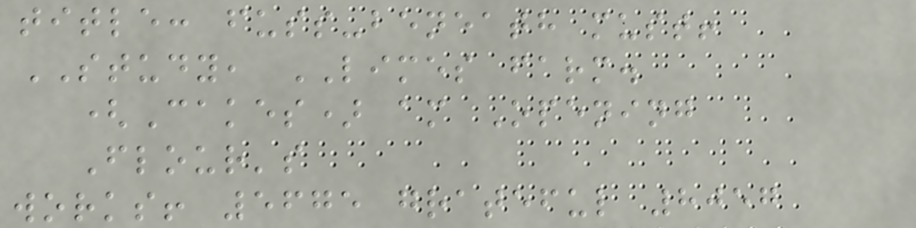title: fuss-beneath must!
STUDY, LIMES farm.
(Cakes) am Opening
Flour's
works! 5675 grateful 8057
